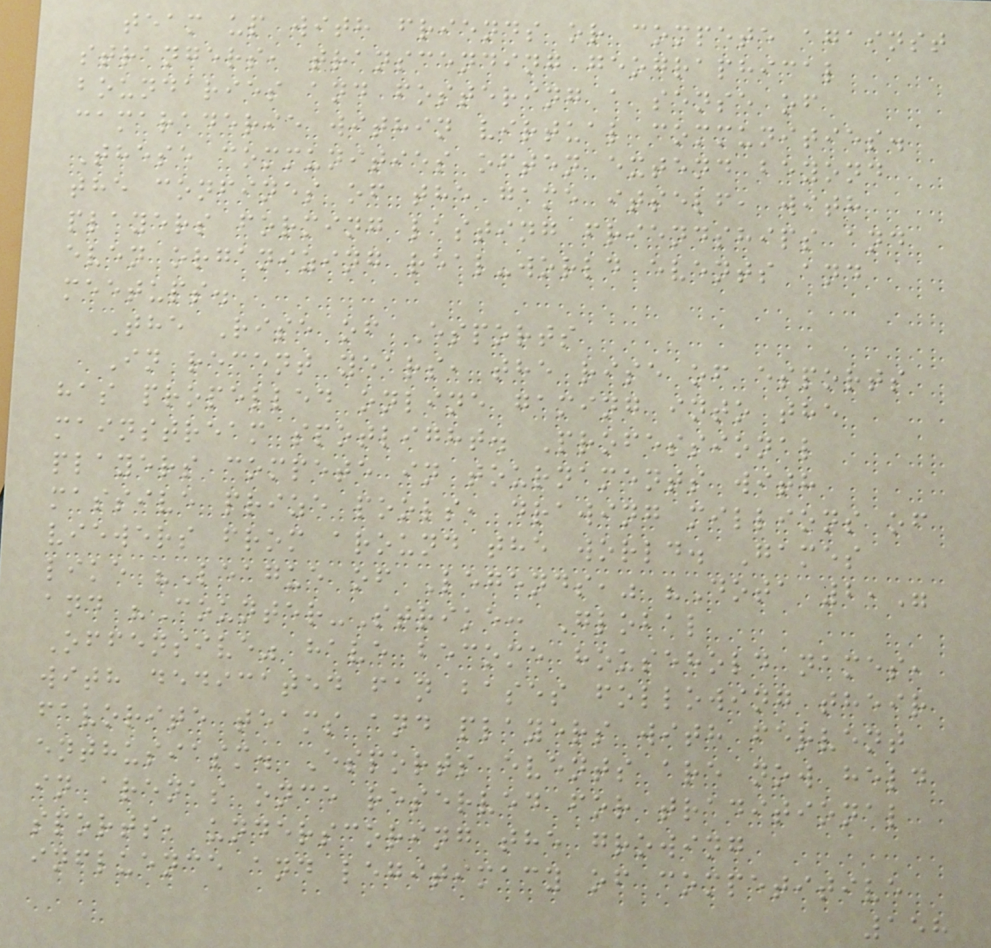team up with friends or compete against
strangers, transcending geographical
boundaries and fostering a sense of
camaraderie within virtual communities.
These communities often extend beyond
the confines of the game itself, with
players forming lasting friendships and
even organizing real-world events and
meetups.
The Rise of Esports
In recent years, the rise of esports
has propelled online gaming into the
mainstream spotlight. Professional
players compete in tournaments with
massive prize pools, drawing millions of
viewers from around the world. Games
like "League of Legends," "Dota 2,"
and "Counter-Strike: Global
Offensive" have become household names,
with dedicated fan bases following their
favorite teams and players with fervent
enthusiasm. Esports events are now held
in arenas once reserved for traditional
sports, underscoring the growing
influence and legitimacy of competitive
158
